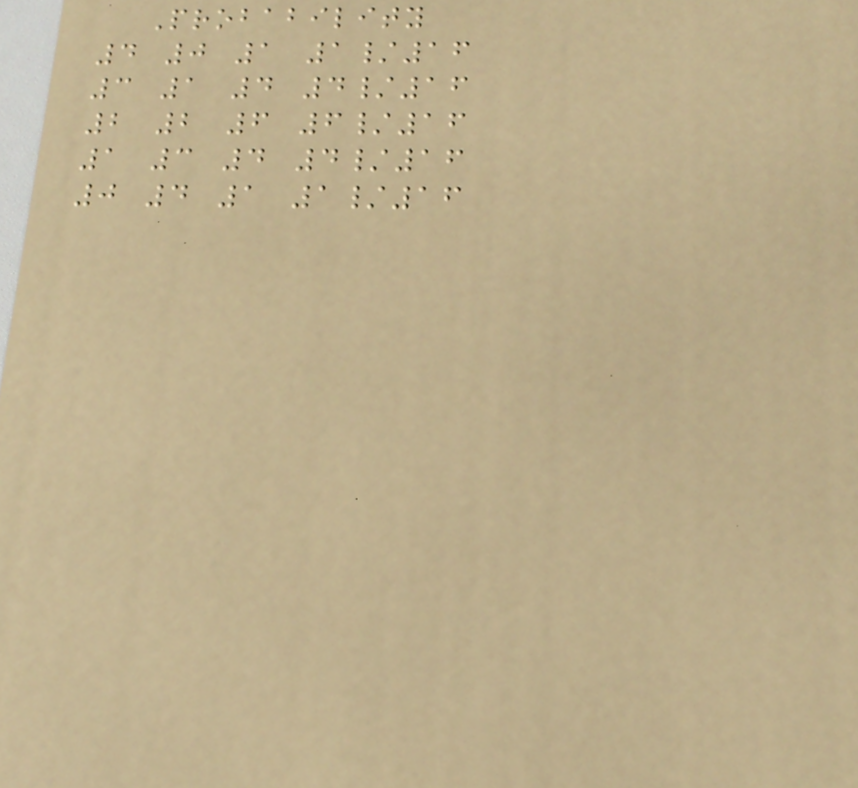Probability
4 0 1 1/16
3 1 4 4/16
2 2 6 6/16
1 3 4 4/16
0 4 1 1/16
